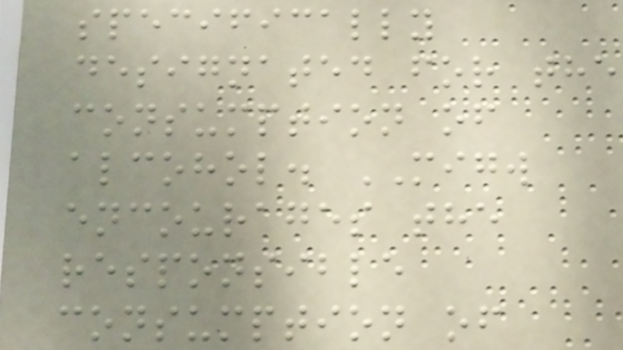specifically
designated for the
consumption of
alcohol. MIGW
encourages the
responsible
consumption of
